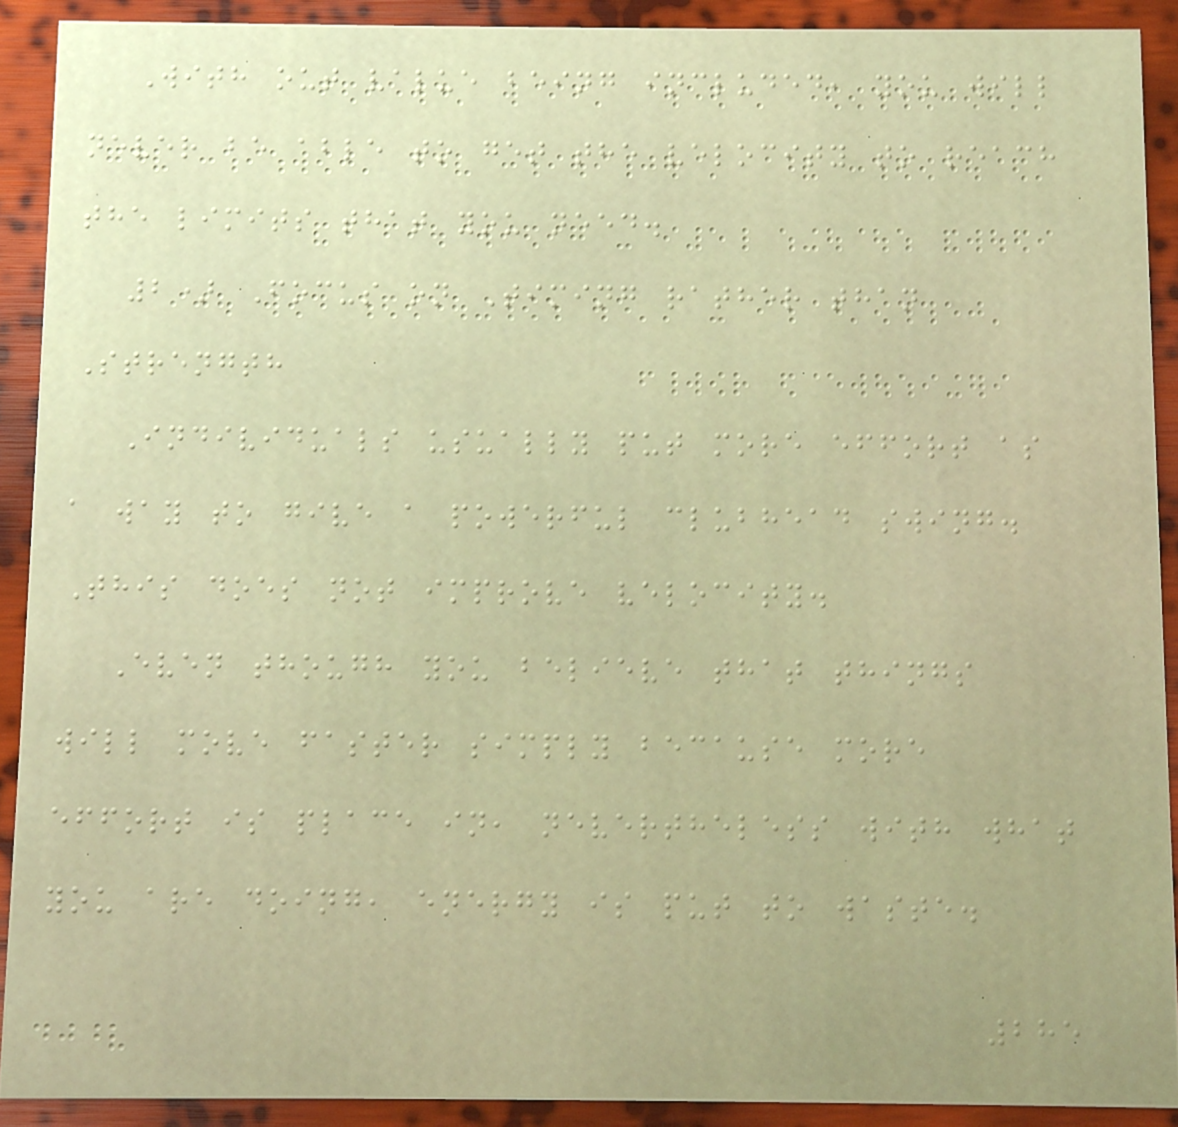With out value being included, you will
never be able to get the velocity to reach
the limits that you need.
2) Focus on Timing rather than
Strength
Individuals usually put more effort as
a way to give a powerful clubhead swing.
This does not improve velocity.
Even though you believe that things
will move faster simply because more
effort is place in, nevertheless with what
you are doing, energy is put to waste.
285
